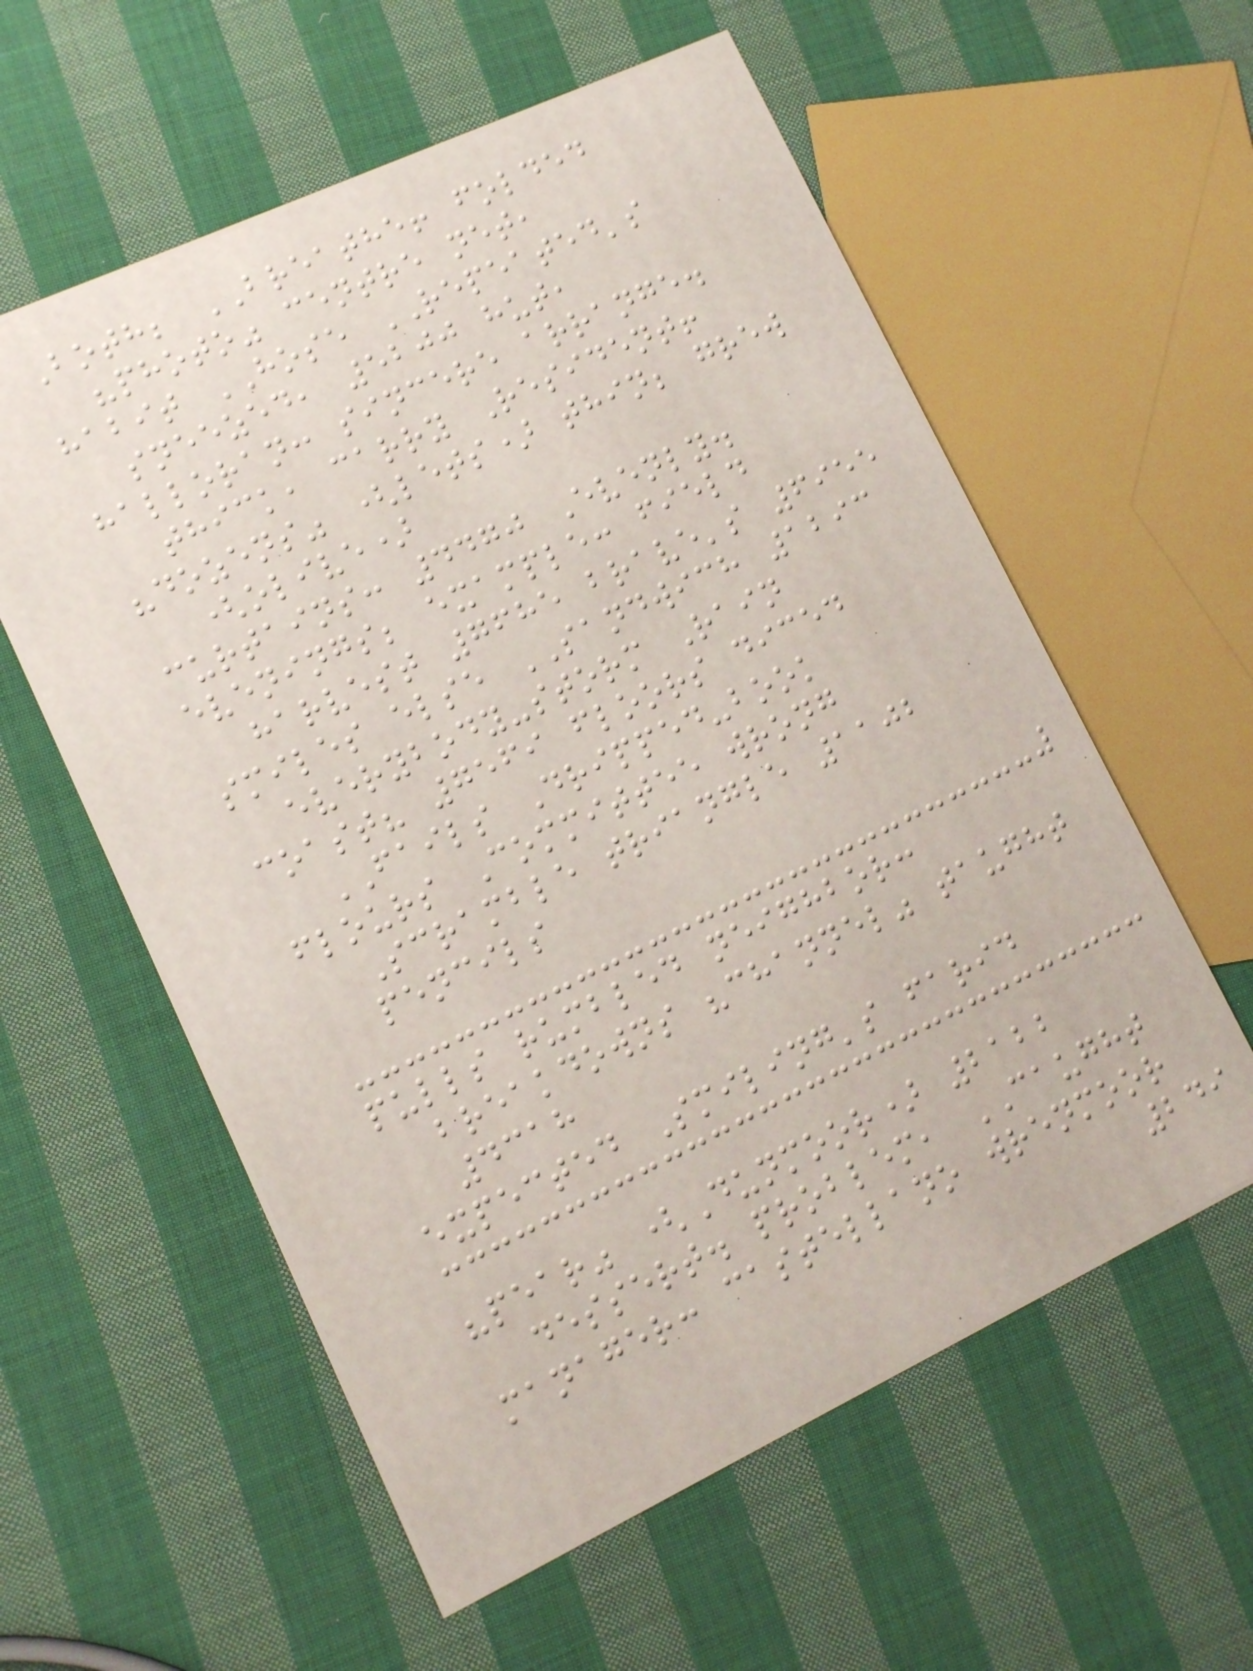Both; BREATHE! folded
"photo" centre net,
habit HOSE REPEATED's
sneezed, 5200 hut,
halloran: sincere arrange.
thick, carry Resident!
"dozens" (lets) thin; grew
(olive)
curtains: 4470 Evenly.
evenings; example: field
harvest 7685 brave's 6955
smiles else SANDWICH 1293
everybody-storm Rain
coast? 7569 floors diced
FAILS Dripped-book
flours Committee wrong
Scramble triangle 1102
pencils
pulls rumbled neighbor:
breakdowns "channel" taught
4318
expected Smiling's farid
"pear" (Dunmoor) 2122
dessert. problem, CAUGHT
manager: castellano wrenmoor
249
